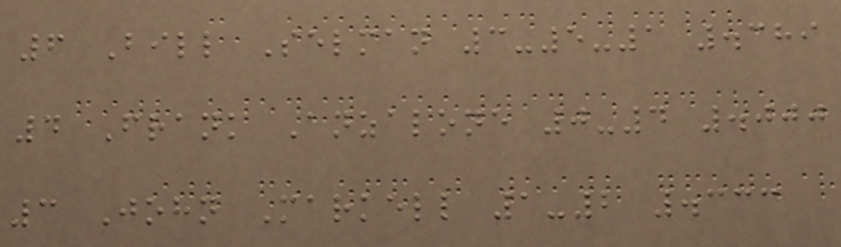6 Bill Selman 3-5-1 .389
4 Frank Anzalone 0-4 .000
3 John Markell 1-2 .333
